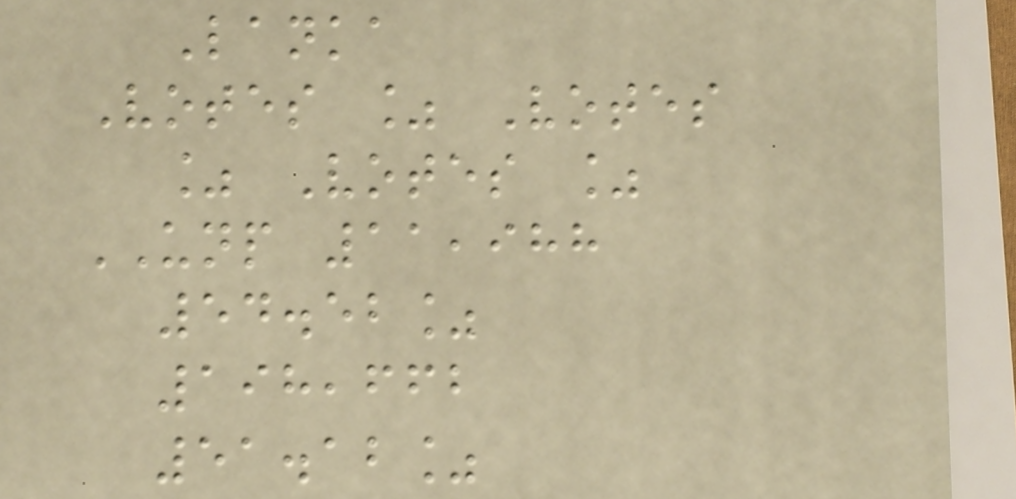Lanka
Votes % Votes
% Votes %
UNP 11,988
54.52%
198,662
51.12%
